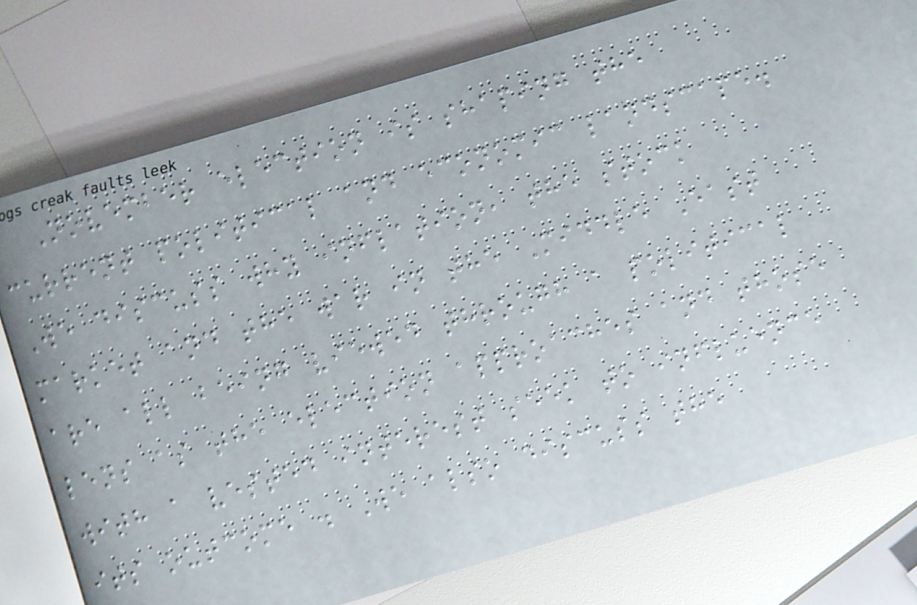November election is shaping the
current political and economic landscape.
We discuss why inflation, the stock
market and the war in the Middle East
are all being viewed through a political
lens as the election approaches and those
with a vested interest seek to influence
its outcome . We also discuss the
